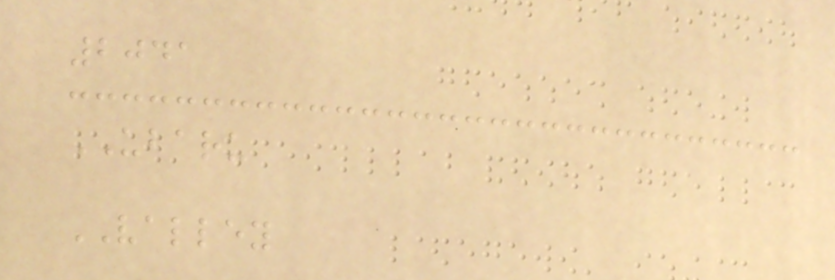2041
UBARU
VALLEY
